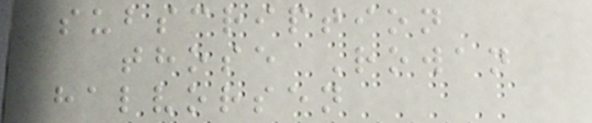subscription
those Rowan
halvorsen
